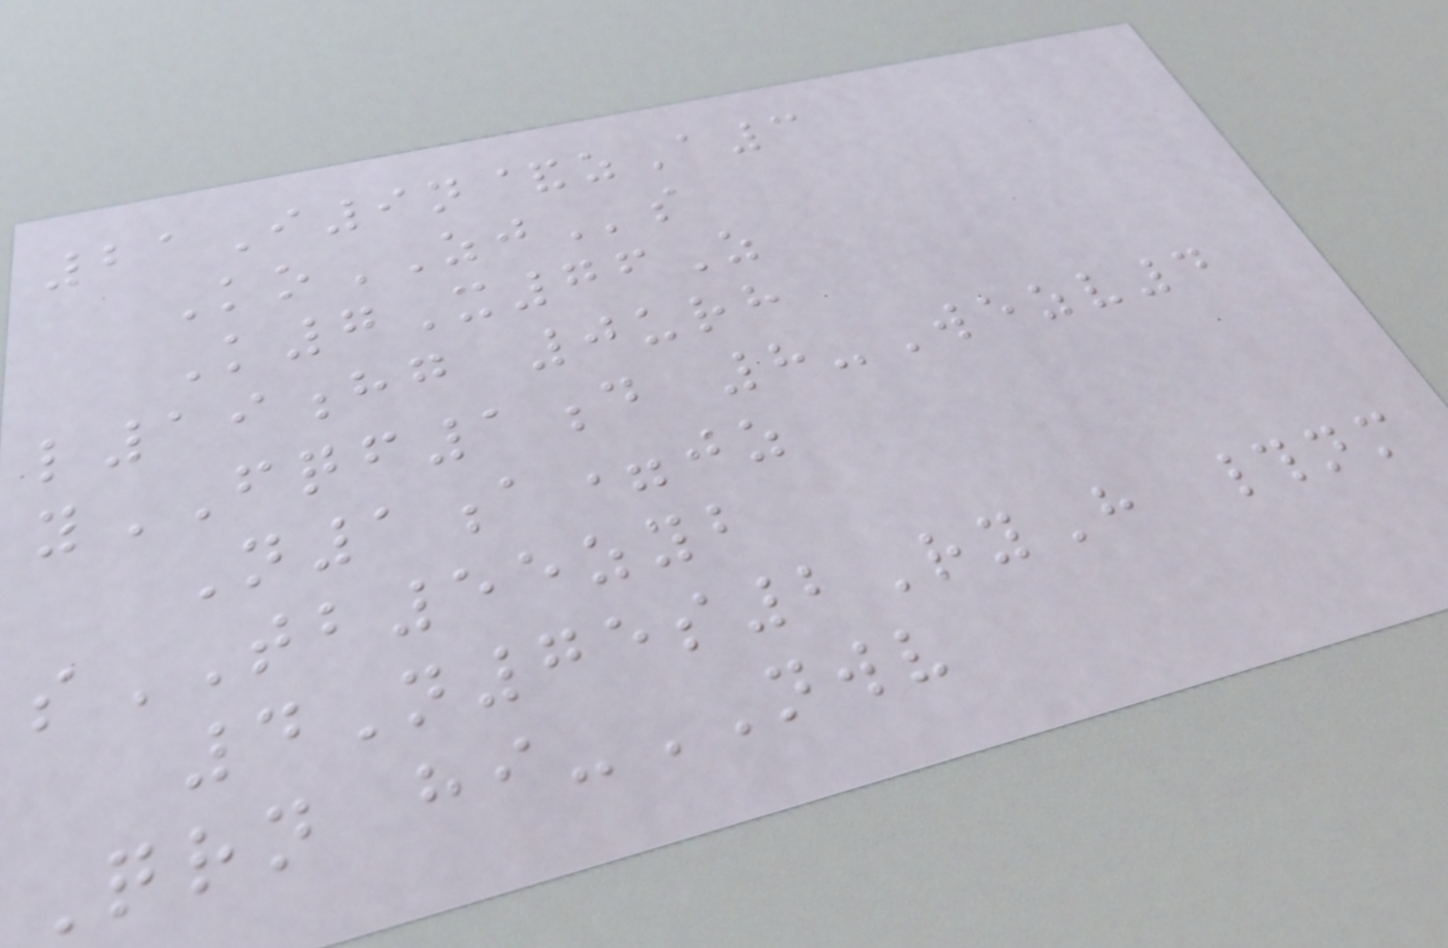21I9n&zA3
KoZJs
K7X76Z
l19hg 0urh
yFQF1d 8-Wezv4
N1a=jz
sTB55zyb
4N75s2RyH #nm
Qrn hi-NWV
